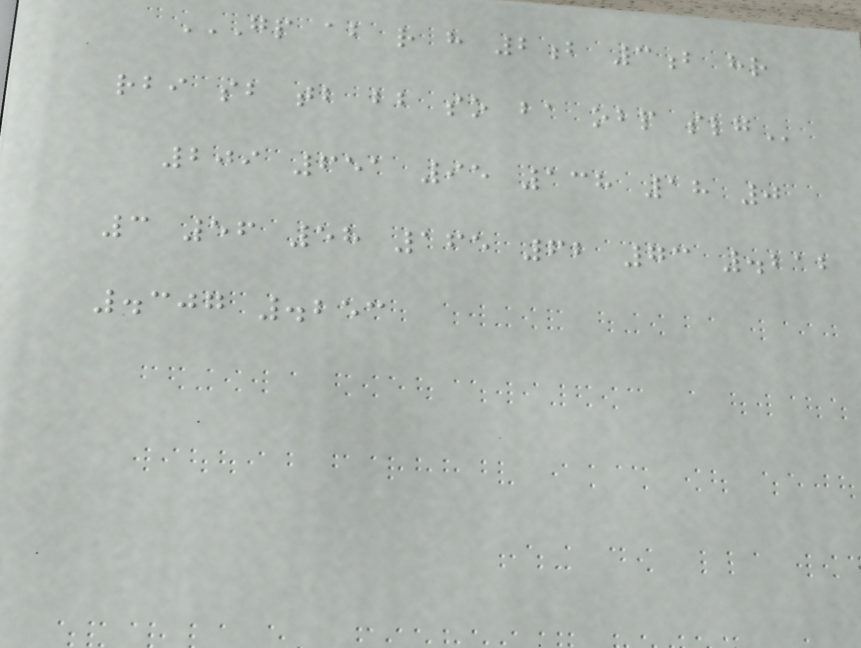GP AB R H 2B 3B HR
RBI SB TB BB SO BA OBP SLG
209 651 95 138 18 0
3 56 58 165 62 73 .212
.307 .253
